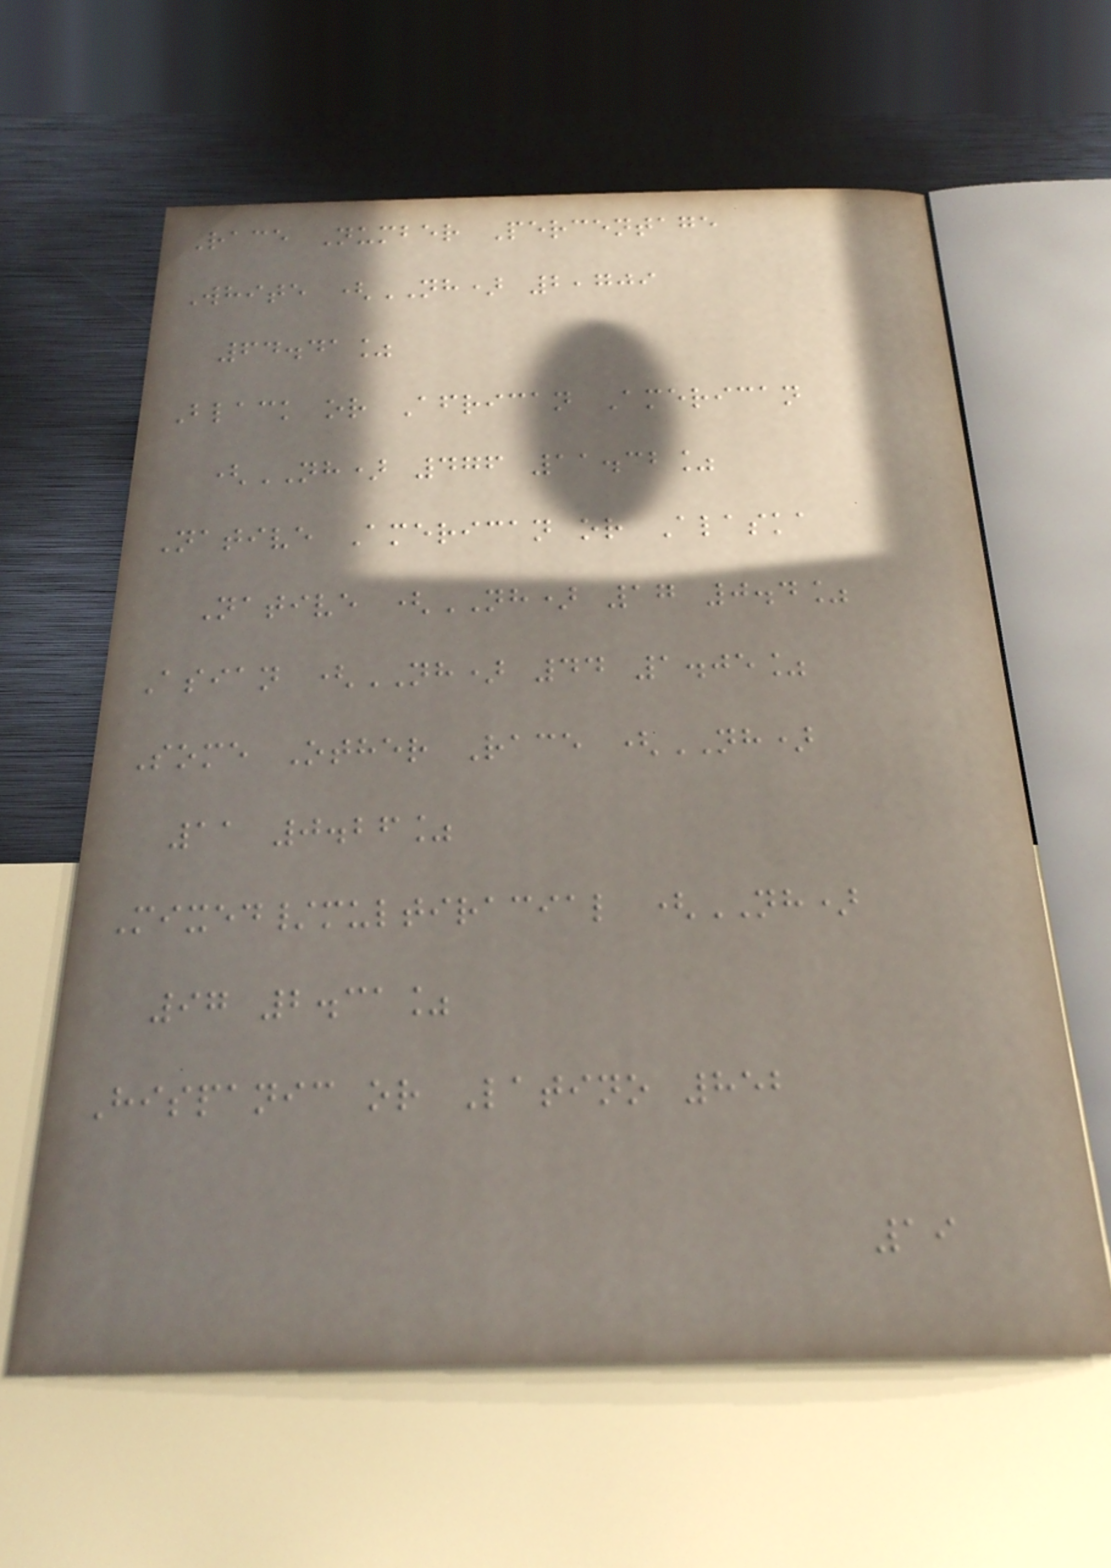Race Number Percentage
White (NH) 2,709
64.41%
Black or African American
(NH) 476 11.32%
Native American or Alaska
Native (NH) 17 0.4%
Asian (NH) 44 1.05%
Some Other Race (NH)
11 0.26%
Mixed/multiracial (NH)
97 2.31%
Hispanic or Latino 852
19
